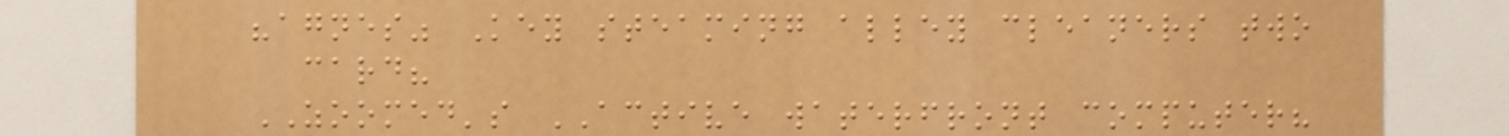"agnes" Key steaming alley cleaners two
card?
ZOOMED's ACTIVE waterfront computer?
